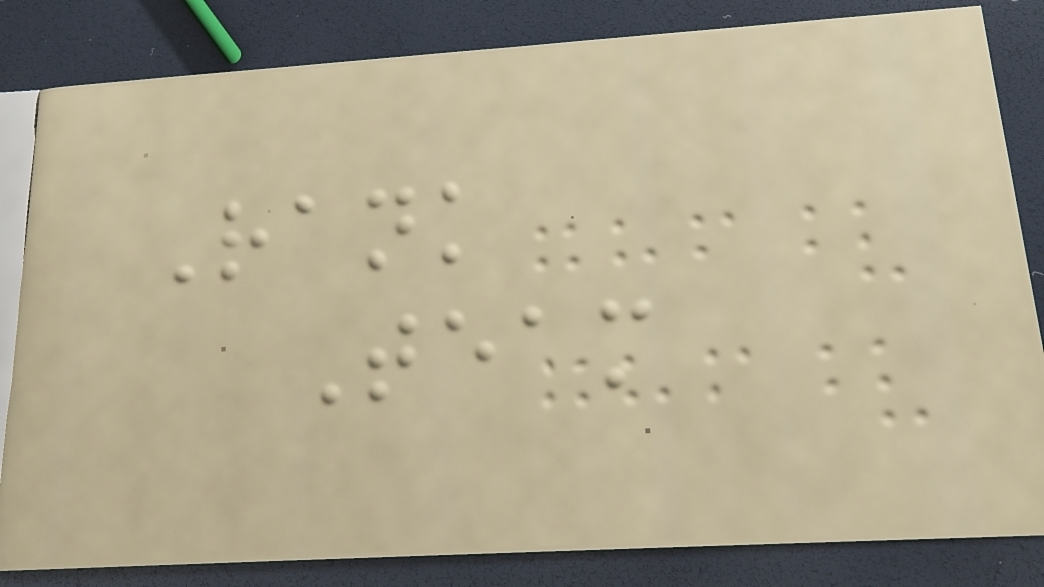Rank
Team
